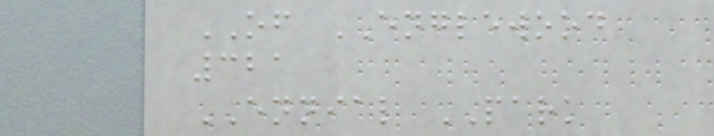OF ENGLEWOOD
321
ENNIAL PARK
